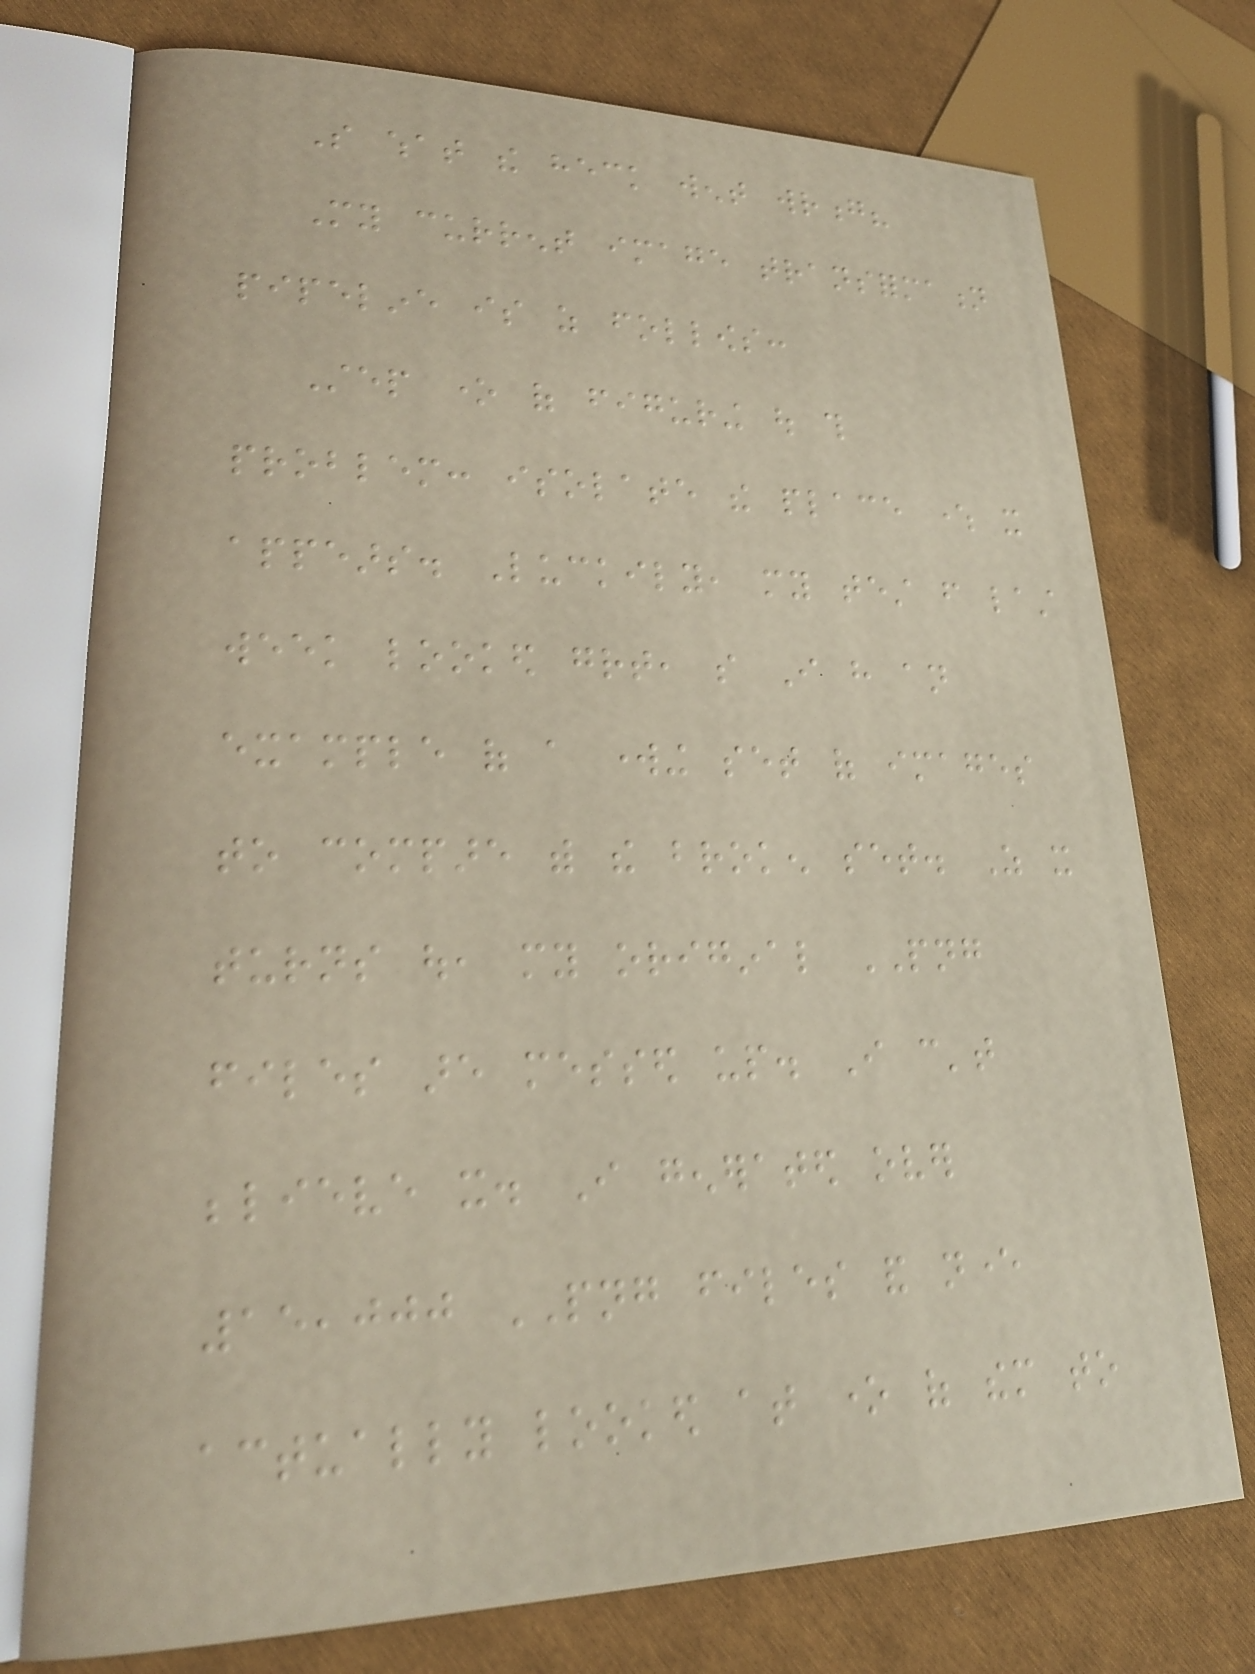So what the heck went wrong?
My current image transformation
pipeline is as follows:
Step one of figuring out this
problem: isolate the place where it
appears. Luckily, my test from last
week looked great, so I have an
example of a working set of images
to compare with the broken set. As it
turns out, my original PNG
files are messed up. I can't
believe it. I generated over
15,000 PNG files and never
actually looked at one of them to
